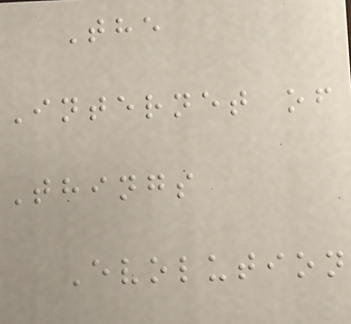The
Internet of
Things
Evolution
